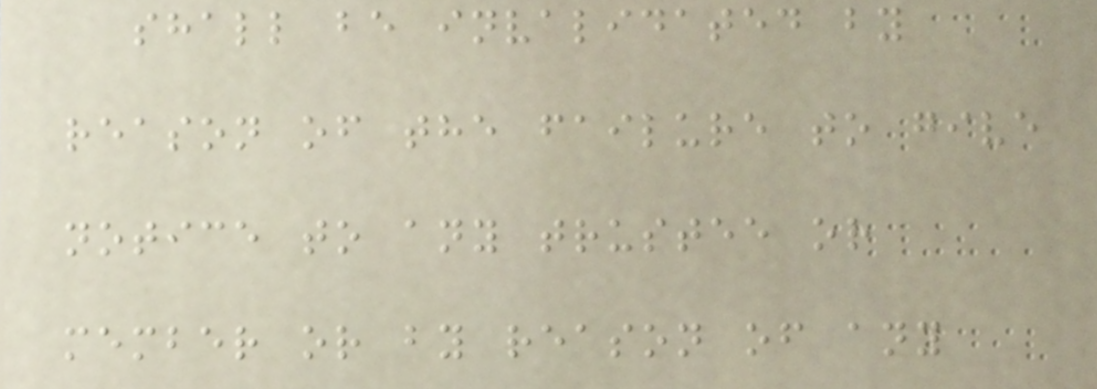shall be invalidated by
reason of the failure to give
notice to any trustee or
member or by reason of any
